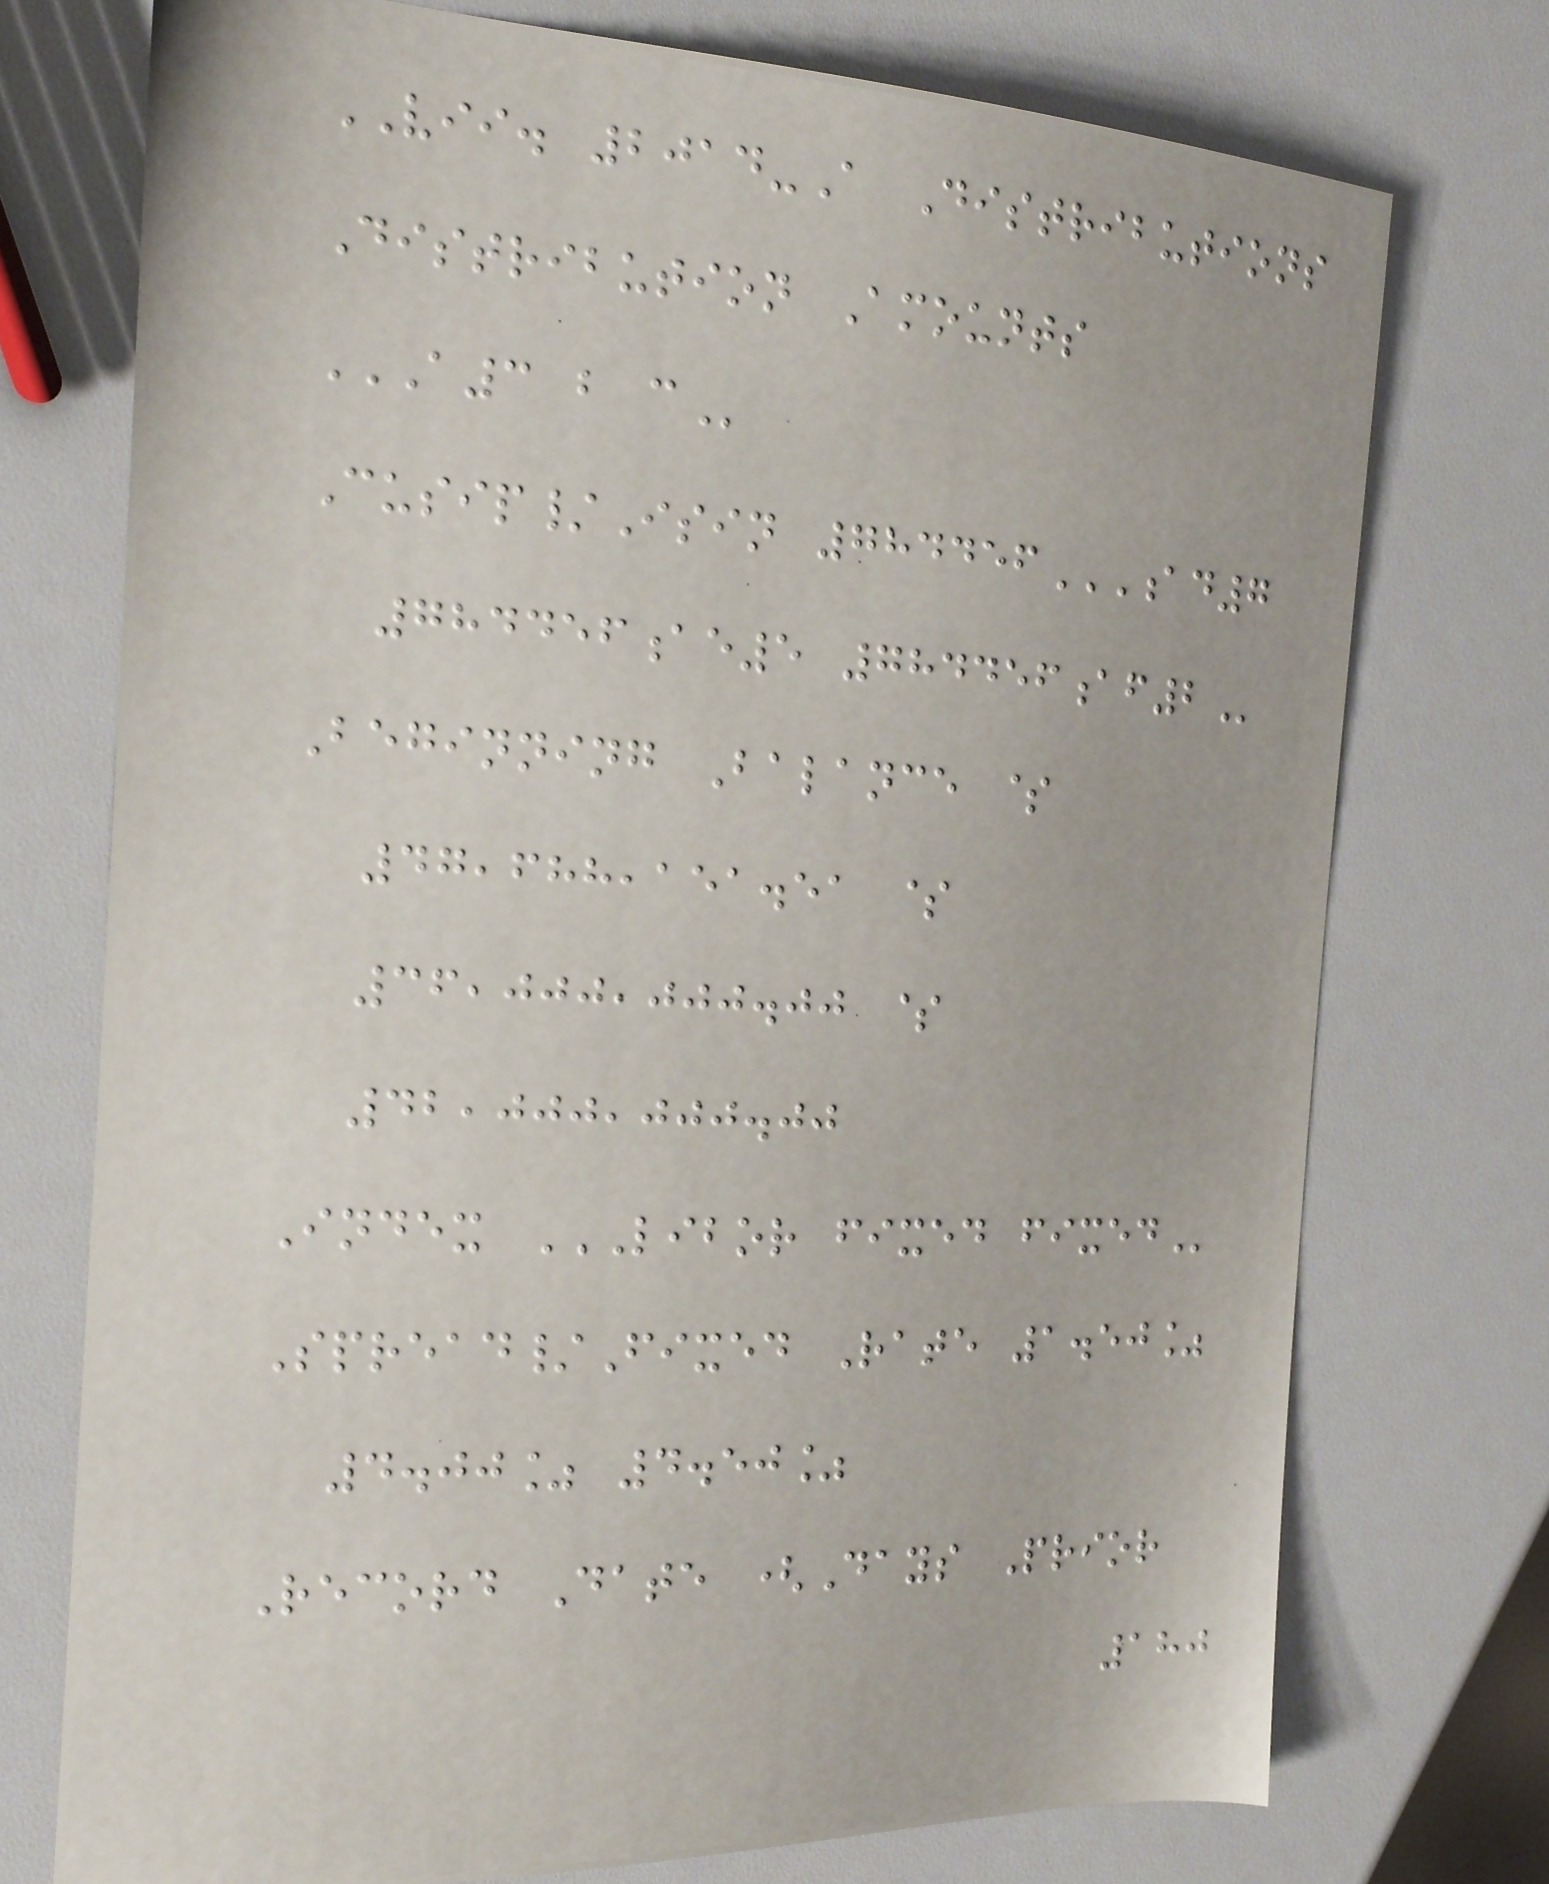VII. 2014-A Distributions
Distribution Amounts
A3 B C
Cusip/Isin 784456AD7
784456AE5 784456AF2
Beginning Balance $
47,688,151.51 $
36,000,000.00 $
42,000,000.00
Index LIBOR FIXED FIXED
Spread/Fixed Rate 1.50%
4.00% 4.50%
Record Date (Days Prior
180
